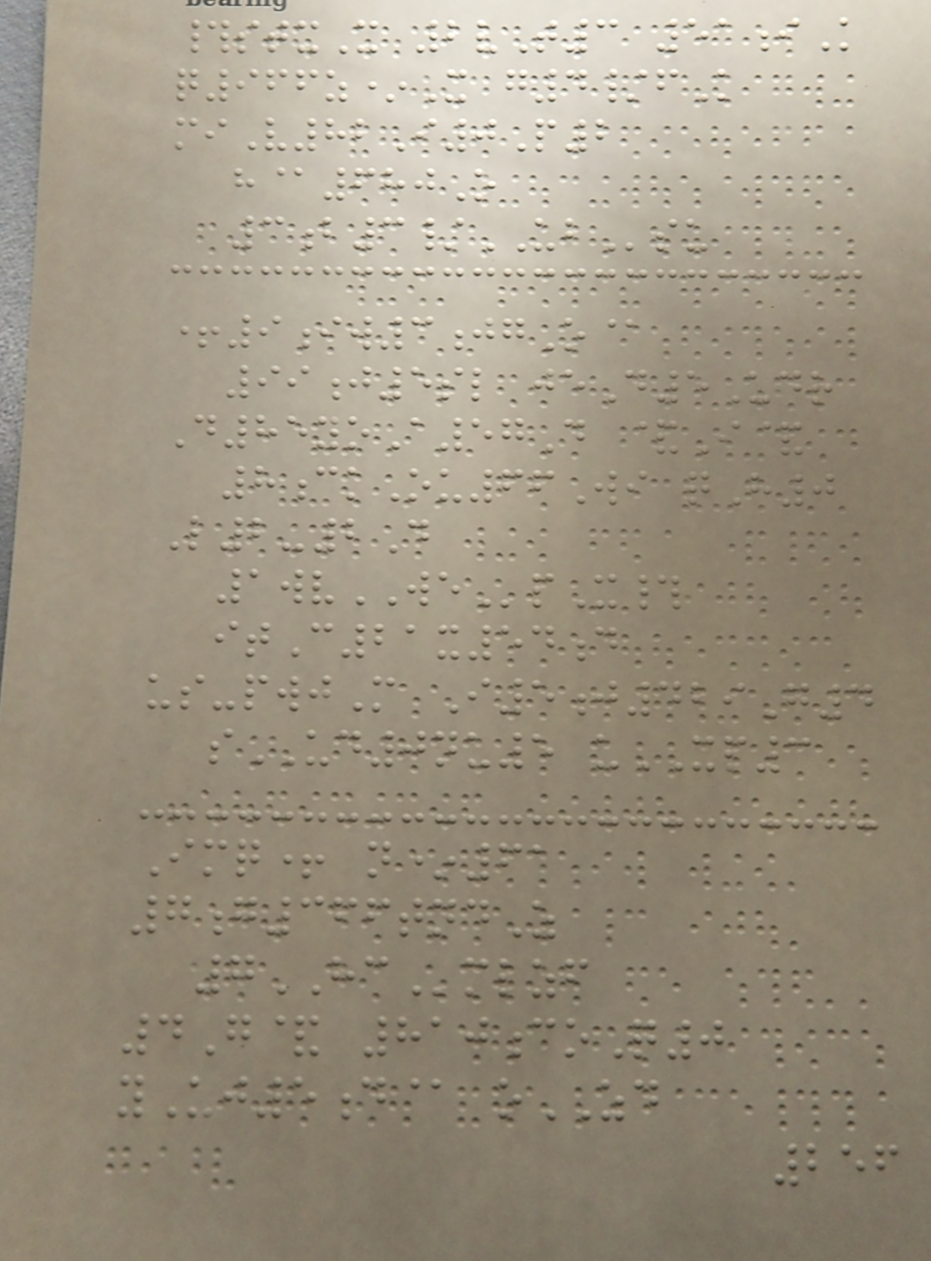#stxX 2vT3 51iK
q966z*X g4/fK
miV82I0P2
h@680O
3b3/UBsu
+9iw3jgO@
99j5sl jeD5Udr
D85yoA57D &I&
8ckOu66Wi qH0
L2-2D
1wvWEpX#
itC21x54d
us-pwjM I5j429G4
sUD0nu5 uXP3
Imq+ n*61
7g366tndZ
7HCmlzf
4G& 810coQ0
yUj5d@ oZD
256
